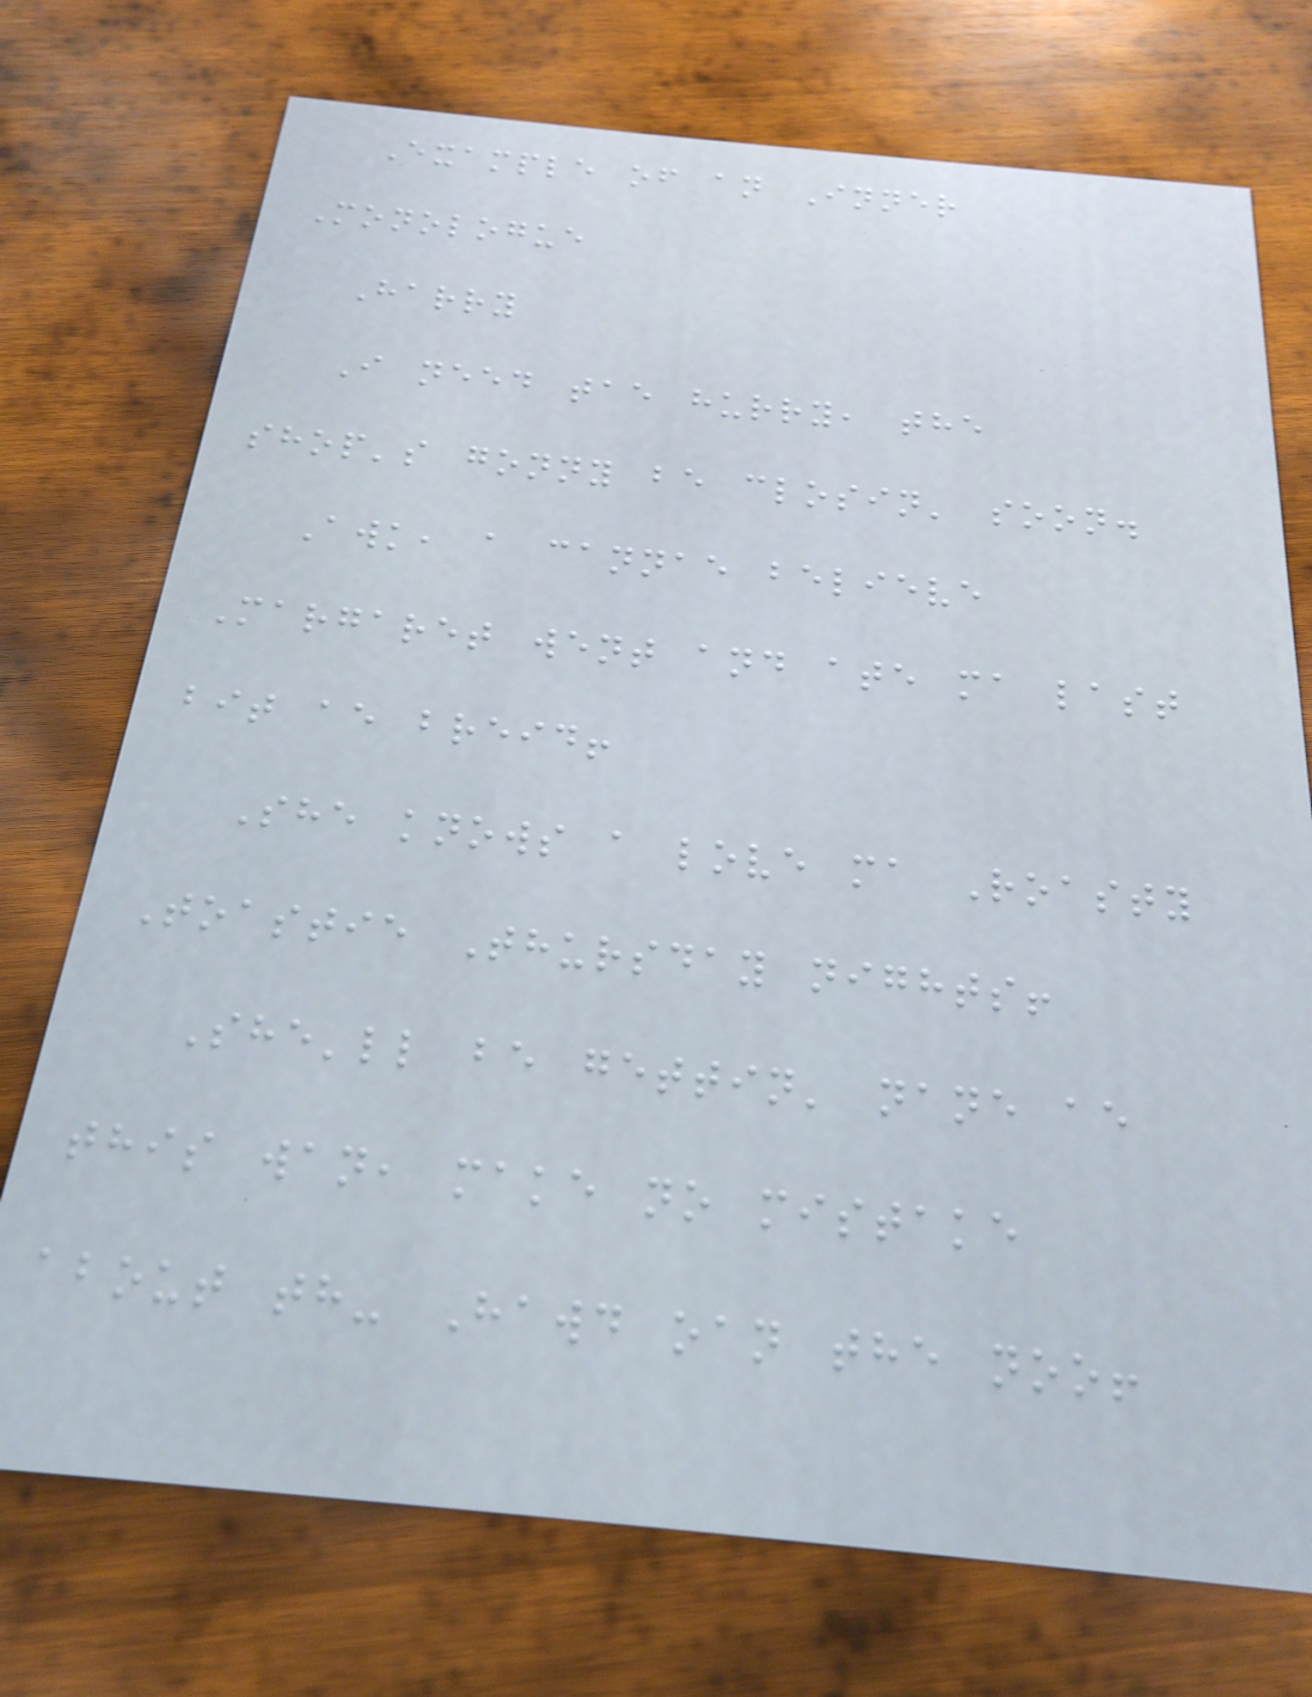Example of an Inner
Monologue
Harry
I need tae hurry, the
shop's gonny be closin' soon.
Awk, a cannae believe
Margaret went and ate ma last
bit ae breid!
She knows a love ma Roasty
Toastie Thursday nights!
She'll be gettin' nane ae
this wan, make no mistake
about th- Hawd oan the noo!
